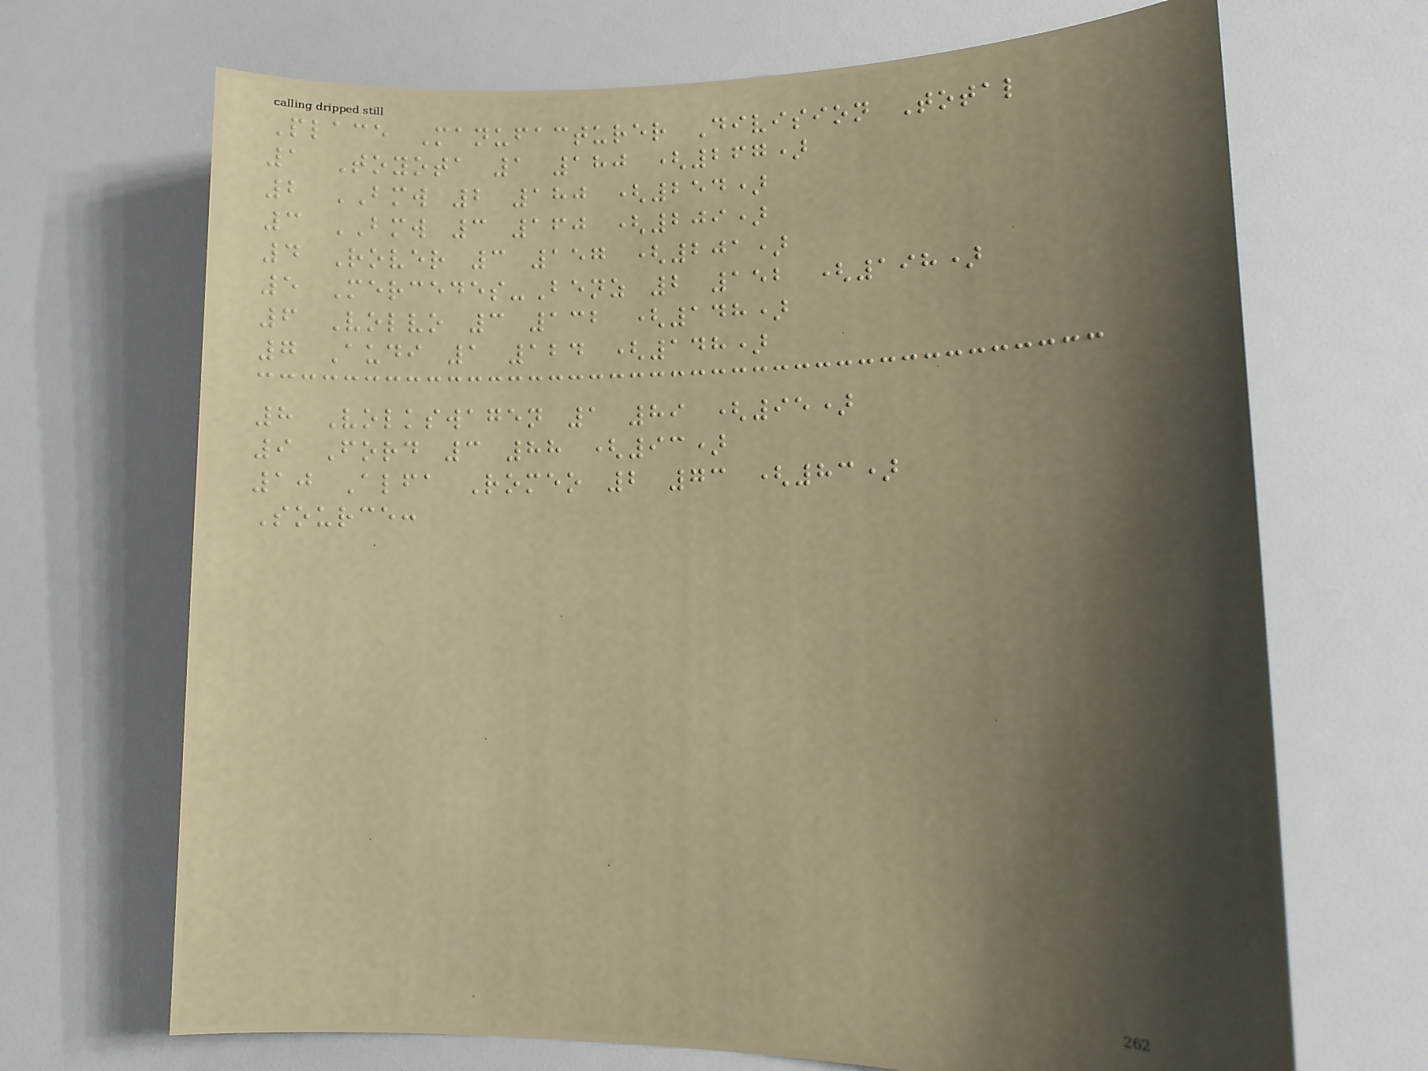Place Manufacturer Division Total
1 Toyota 1 180 (267)
2 BMW 2 180 (254)
3 BMW 3 160 (209)
4 Rover 3 157 (201)
5 Mercedes-Benz 2 152 (198)
6 Volvo 3 132 (148)
7 Audi 1 124 (148)
8 Volkswagen 1 89 (95)
9 Ford 3 88 (93)
10 Alfa Romeo 2 73 (83)
Source:
